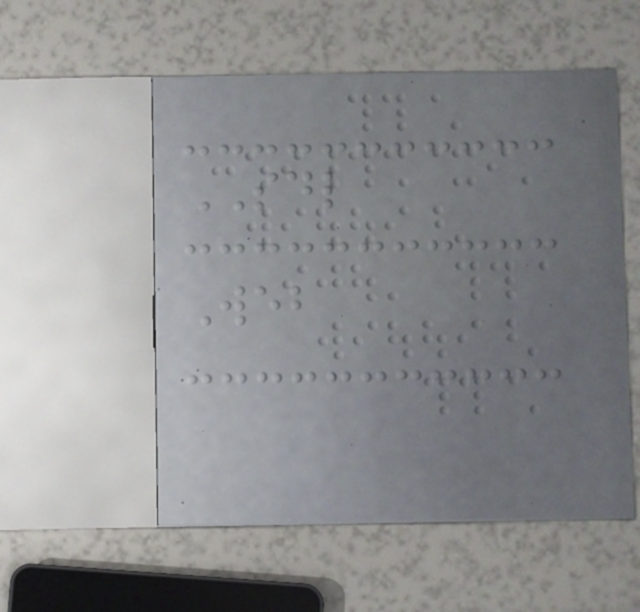SDL
Web
